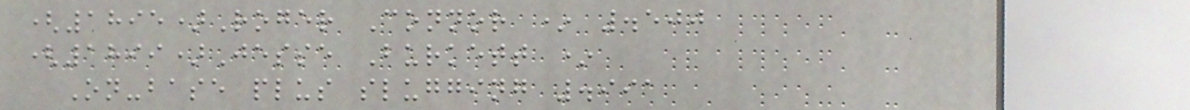(1895)Roger Connor * .500
(1899)Jesse Burkett *
On-base plus slugging .991
